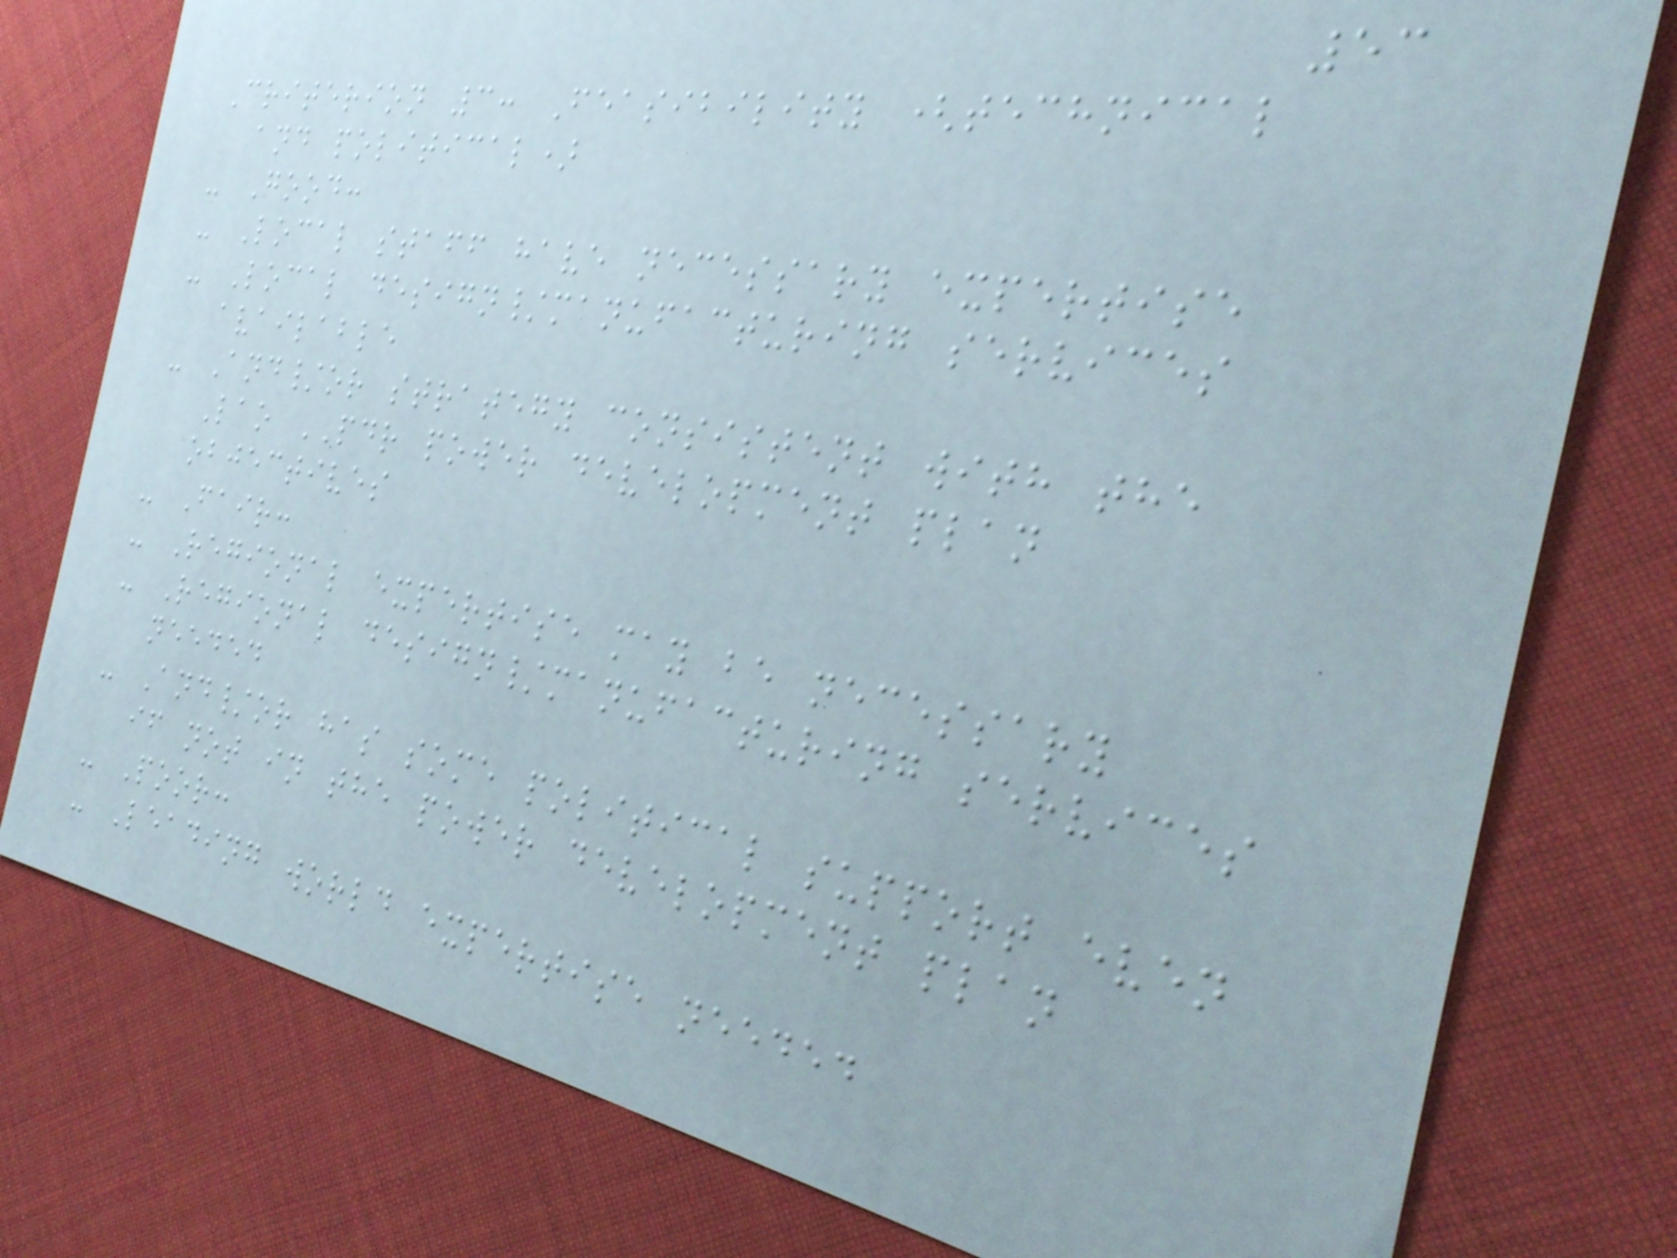53
Criterion 3: Feasibility (technical
and political)
- Good:
- Local staff have necessary expertise
- Local design/manufacturing services
available
- And/or strategy consistent with the
Lao PDR power development plan
objectives
- Fair:
- Regional expertise may be necessary
- Regional design/manufacturing services
needed
- And/or has some political support even
if not in the power development plan
- Poor:
- Leading world expertise needed
